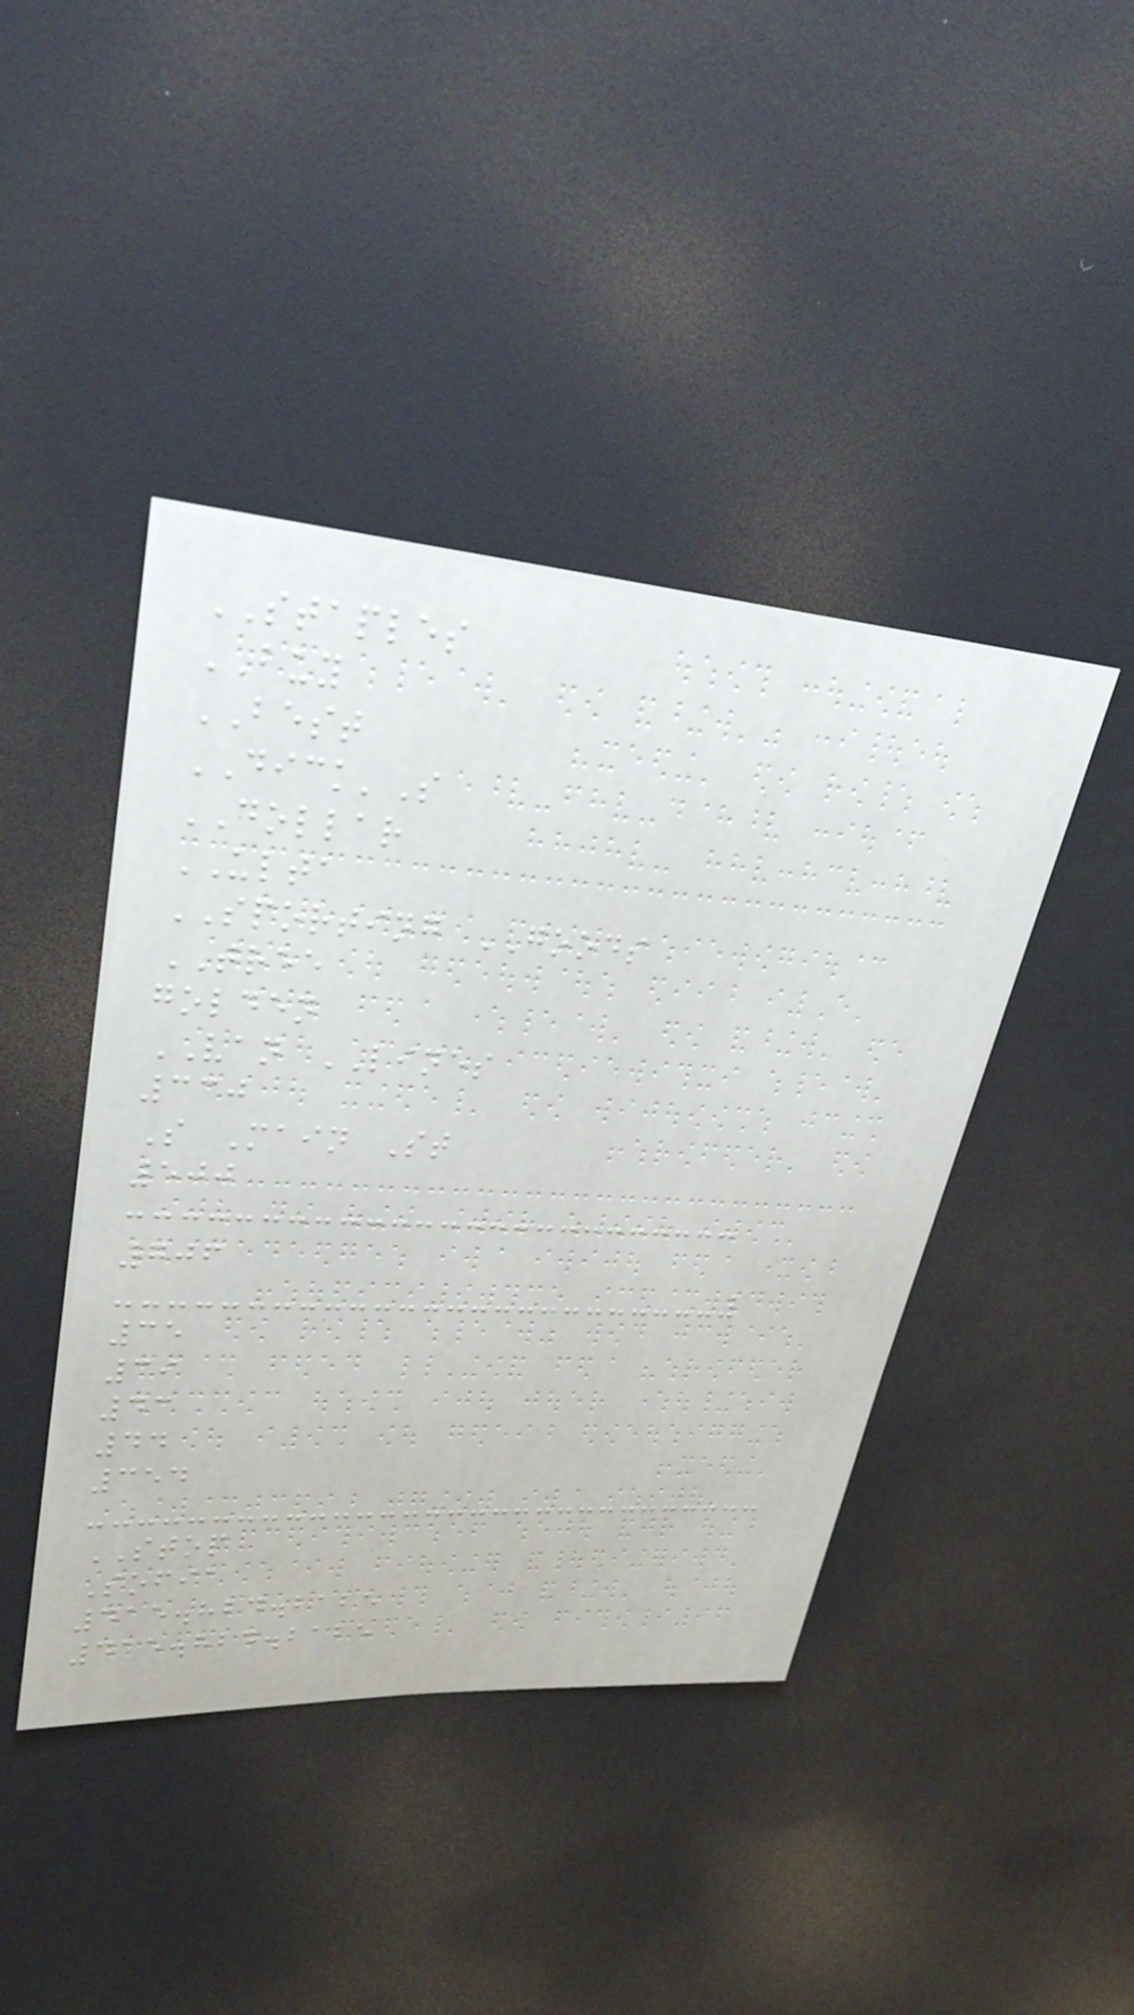STAPLES
BUY
BEST
DICK'S
DOLLAR
ULTA
SPORTING GOODS
TREE
golden
VAN LINES
330
S Main St
500
706
35
39
43
44
354
STOP
Sofia
415.824.2125
415.824.2125
